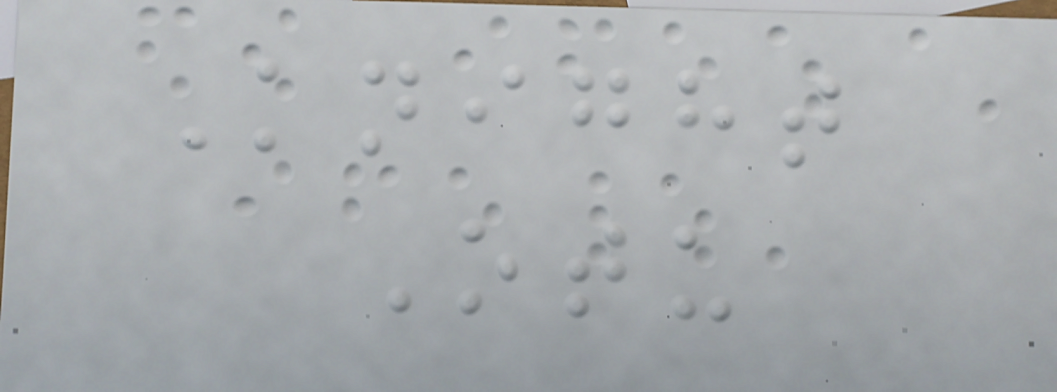Knight
Otu
